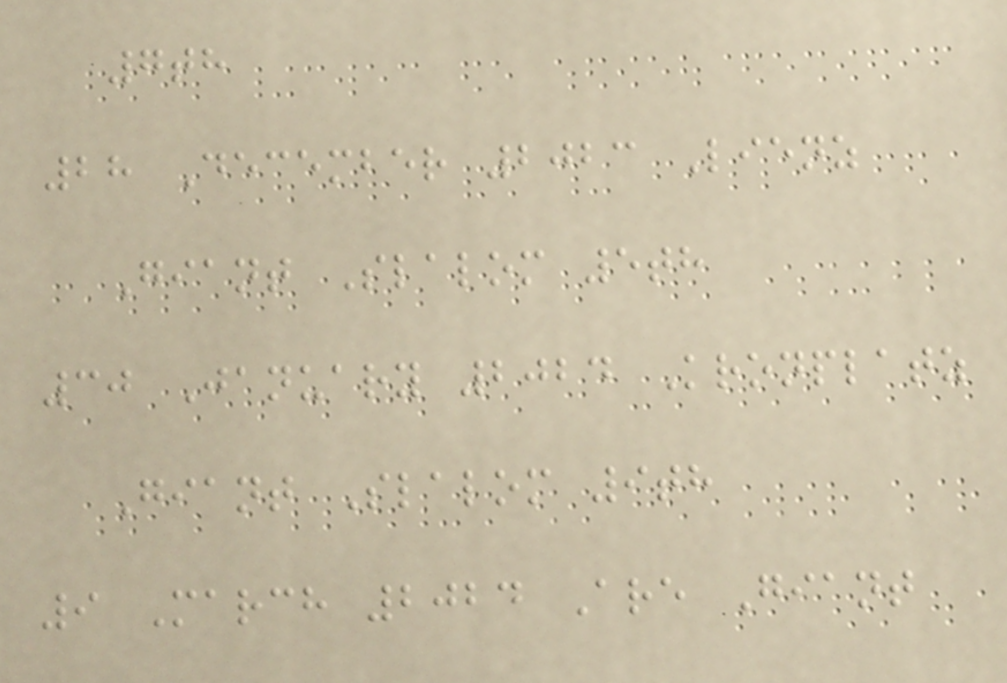7th
28 December 2023 Lienz
Giant Slalom 5th
30 January 2024 Kronplatz
Giant Slalom 9th
9 March 2024 Are Giant
